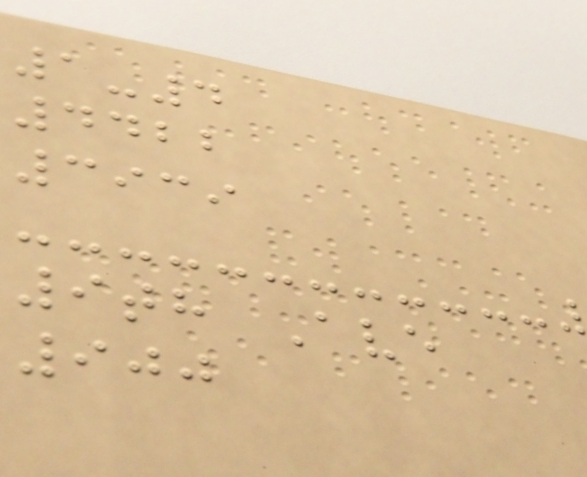1-4
4422
3939
9th Ave
900
